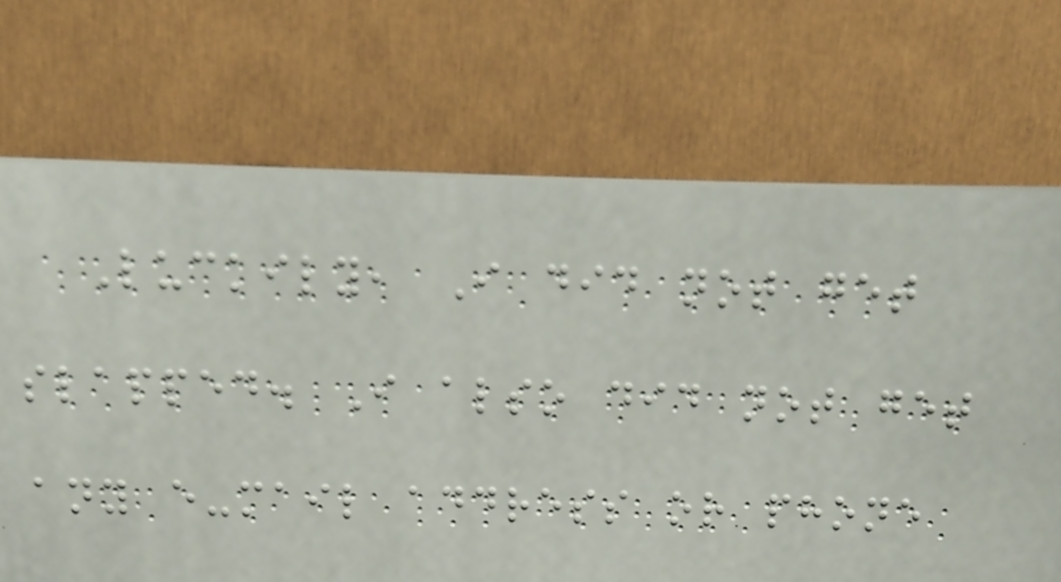Luckily, I did not get
slapped. I also did not get
any e-mail address or phone
